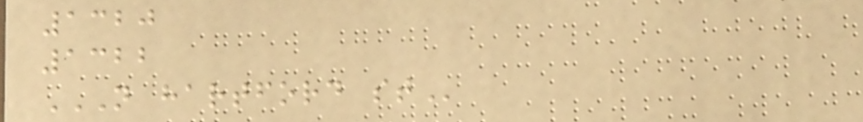1320
1322
N HARTFORD ST
